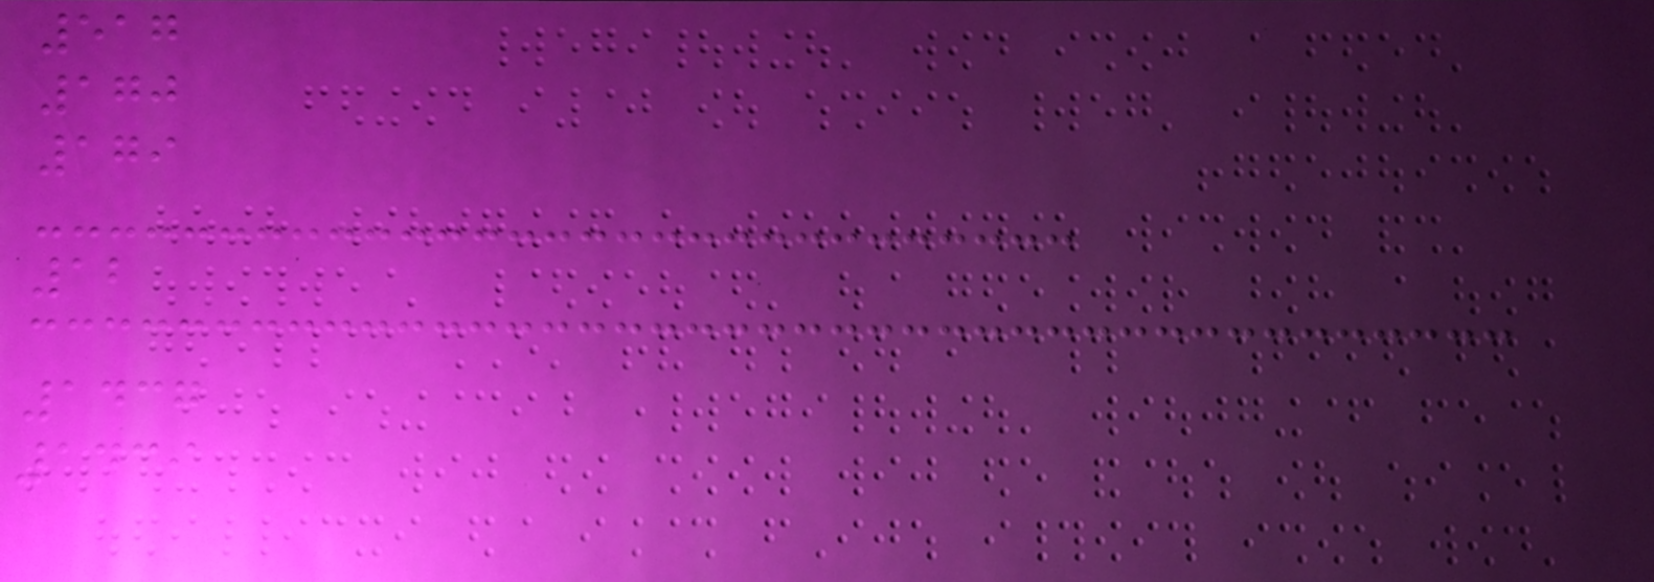517
170
179
12
1437
1439
